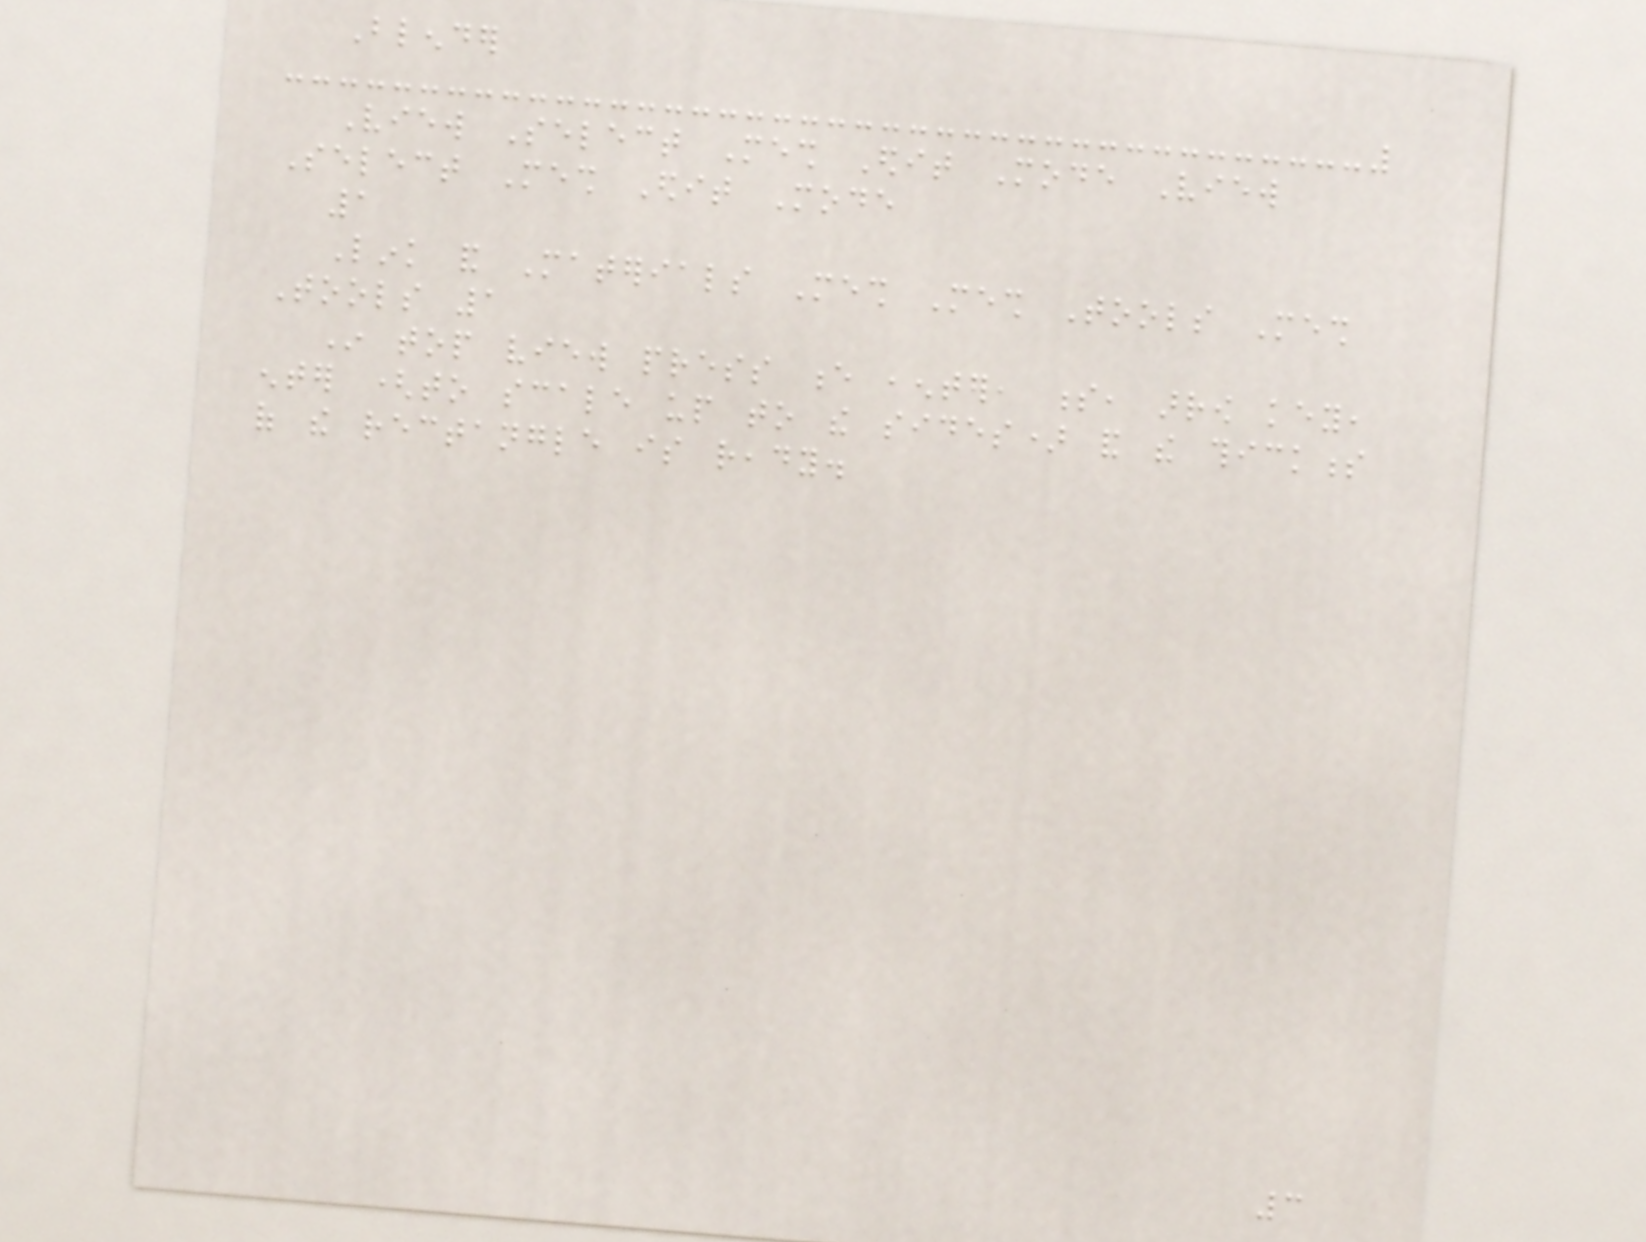Blender
View Select Mesh Edit Mode View
Select Mesh Edit Mode
1
Link and Materials Mesh Mesh Tools Mesh
Tools 1
In top view press e ,enter, s, arrow key,
enter (to scale up to the sides) and the thickness
of the rectangle is ready.
3
